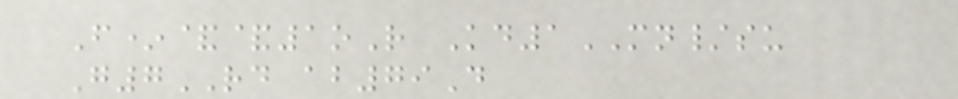F*&&1oR Kd1MN/su
G7RD ab79D
